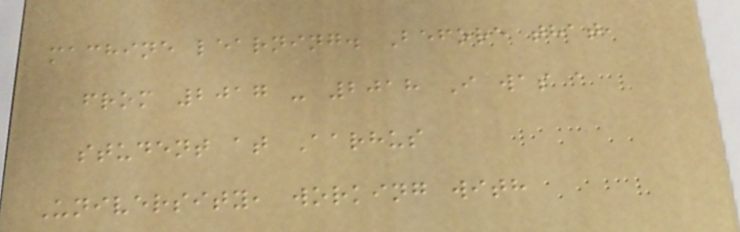machine learning. Before that,
from 2017 - 2018 I was a
student at Aarhus
University, working with
